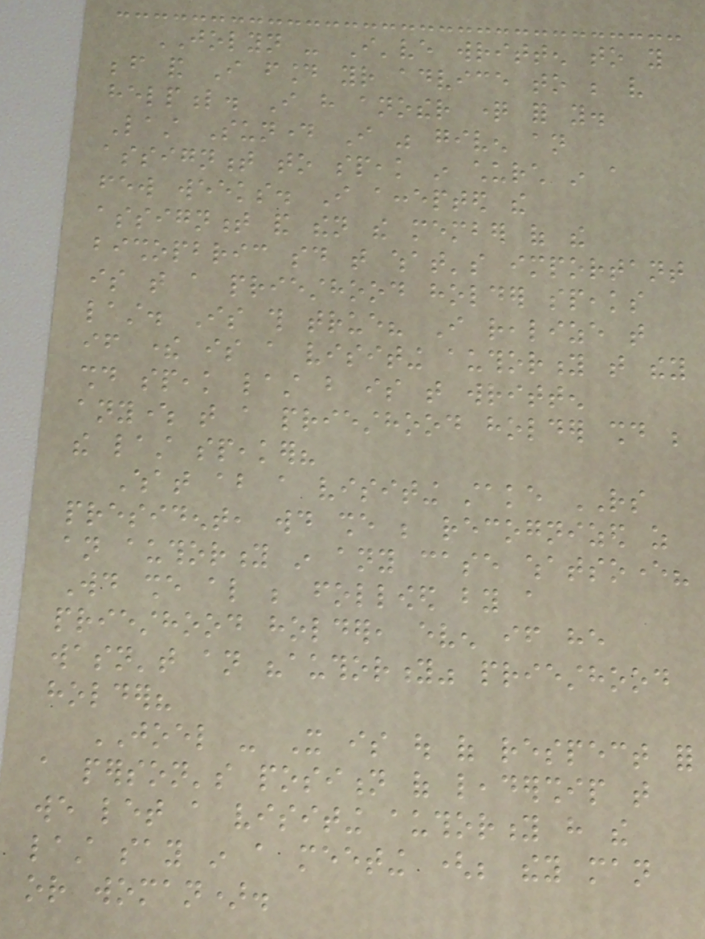JOLYN - I've written to you
before and I found your advice to be very
helpful. I have another question for you.
Last Sunday I was given an
assignment to speak in church in a
few weeks. I accepted the
assignment and then the member of the
bishopbric said that what's important
is that a priesthood holder speaks
last. Is this true? I realize that
if there is a visiting authority that they
should speak last but is that written
anywhere that a priesthood holder should be
the last speaker?
What about a visiting stake RS
president, would she be recognized as
an authority in any case whatsoever?
Would she also be followed by a
priesthood holder, even if he
wasn't an "authority" priesthood
holder?
JOEL - It is out of respect for
a person's position of leadership that
we let a visiting authority have the
last say in a meeting (be they man
or woman).
